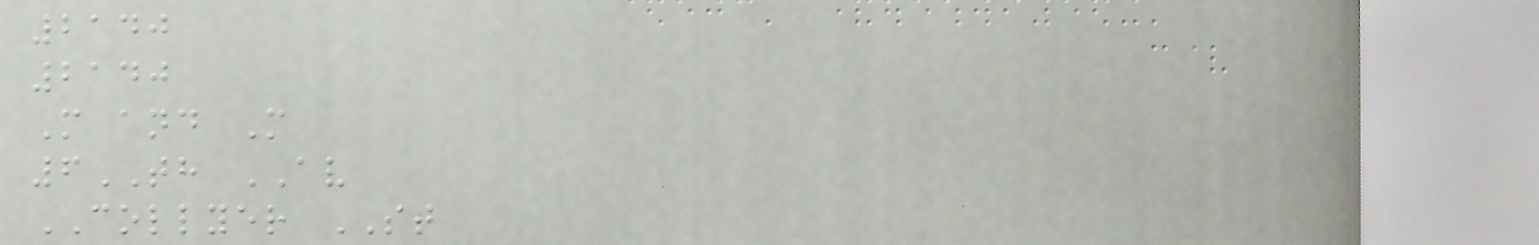2140
2140
M and M
6TH AV
COLLYER ST
